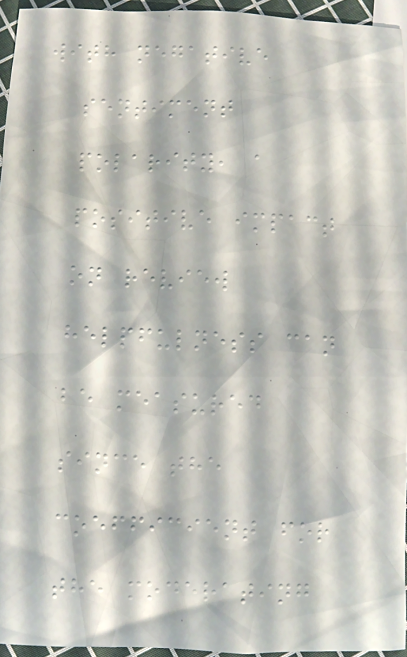with negative
sentiment
polarity, a
positive impact
on review
helpfulness can
be measured
since the
coefficient for
the moderating
